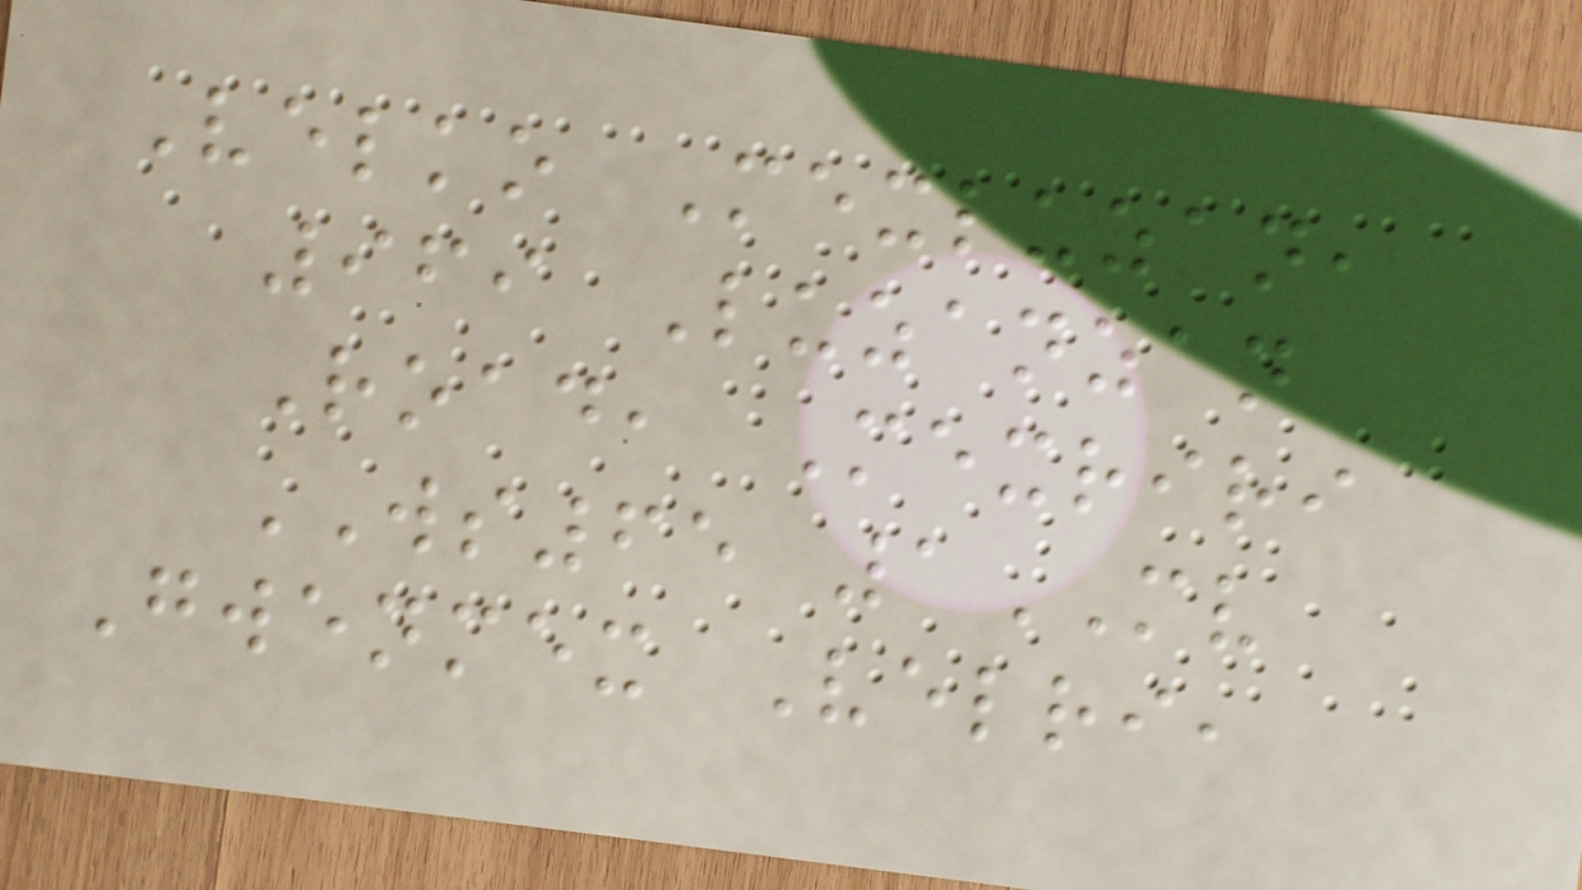Velko Mexluzan,
969 Luzanzan
Road, Mexriri
WS65 1MV
Gwenmex Velri,
